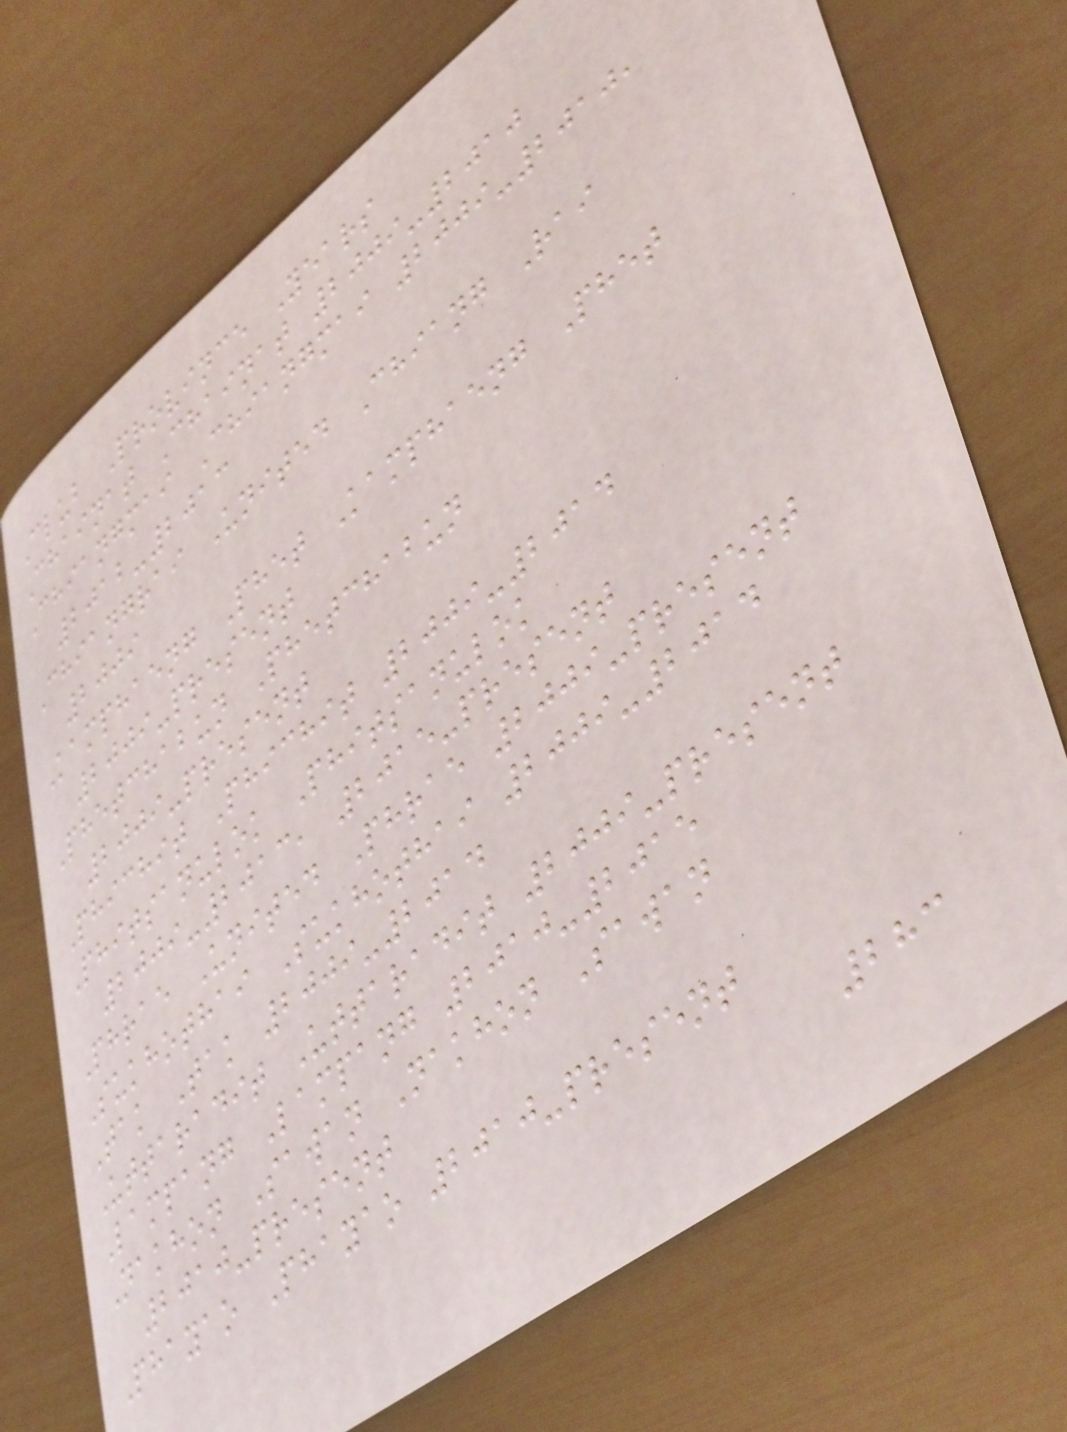Club Province Years
Chainat Chainat 2009-2010
Chiangmai Chiangmai 2009-2010,
2012-2013
Chiangrai United Chiang Rai
2009
Kamphaeng Phet Kamphaeng Phet
2009-present
Phetchabun Phetchabun
2009-present
Phichit Phichit 2009-2014
Phitsanulok Phitsanulok
2009-2013, 2015-present
Phrae United Phrae 2009-present
Sukhothai Sukhothai 2009-2014
Tak Tak 2009-2014
Uttaradit Uttaradit 2009-present
Lampang Lampang 2010-2015
Nakhon Sawan Nakhon Sawan
2010-present
Phayao Phayao 2010-present
283
